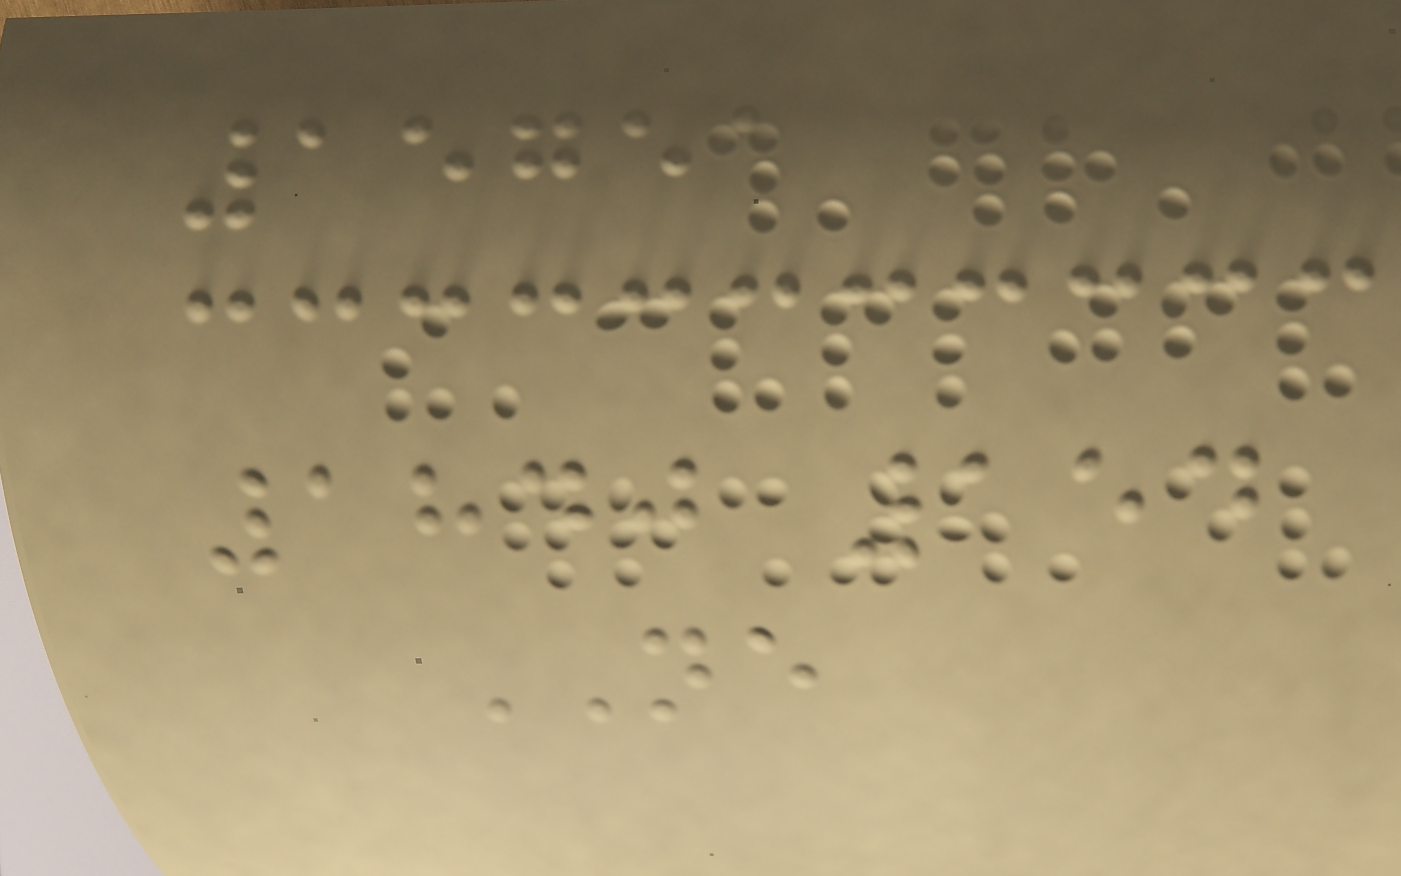15751
1840 154
NE
